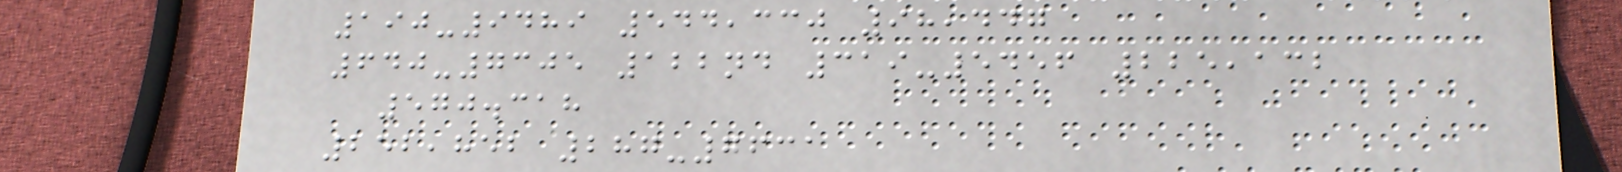190-9489 544,330 98,447
640-7305 122nd 319-5456 225,132
570.318
252,852 287-7631
